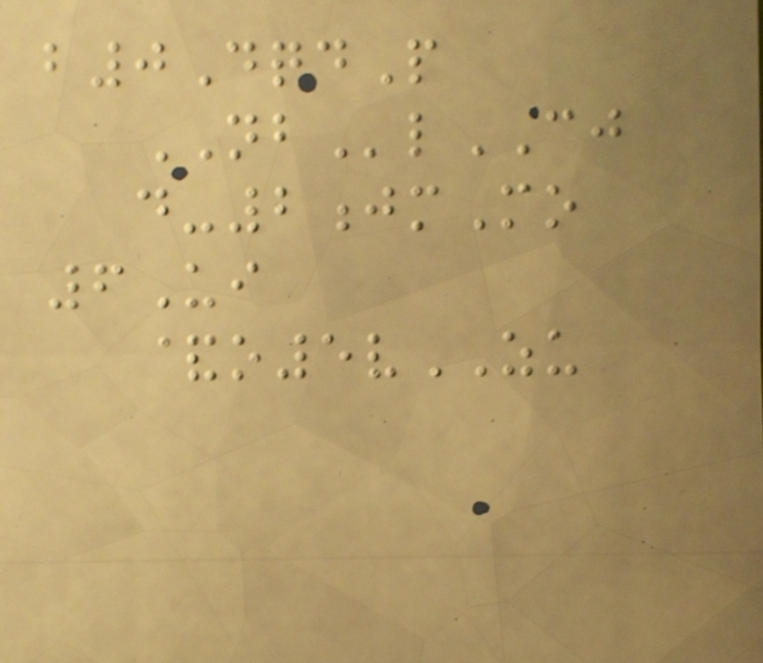b0DqdP
NBlCJ
d-2jmMo
6Ui
&o5vZU
